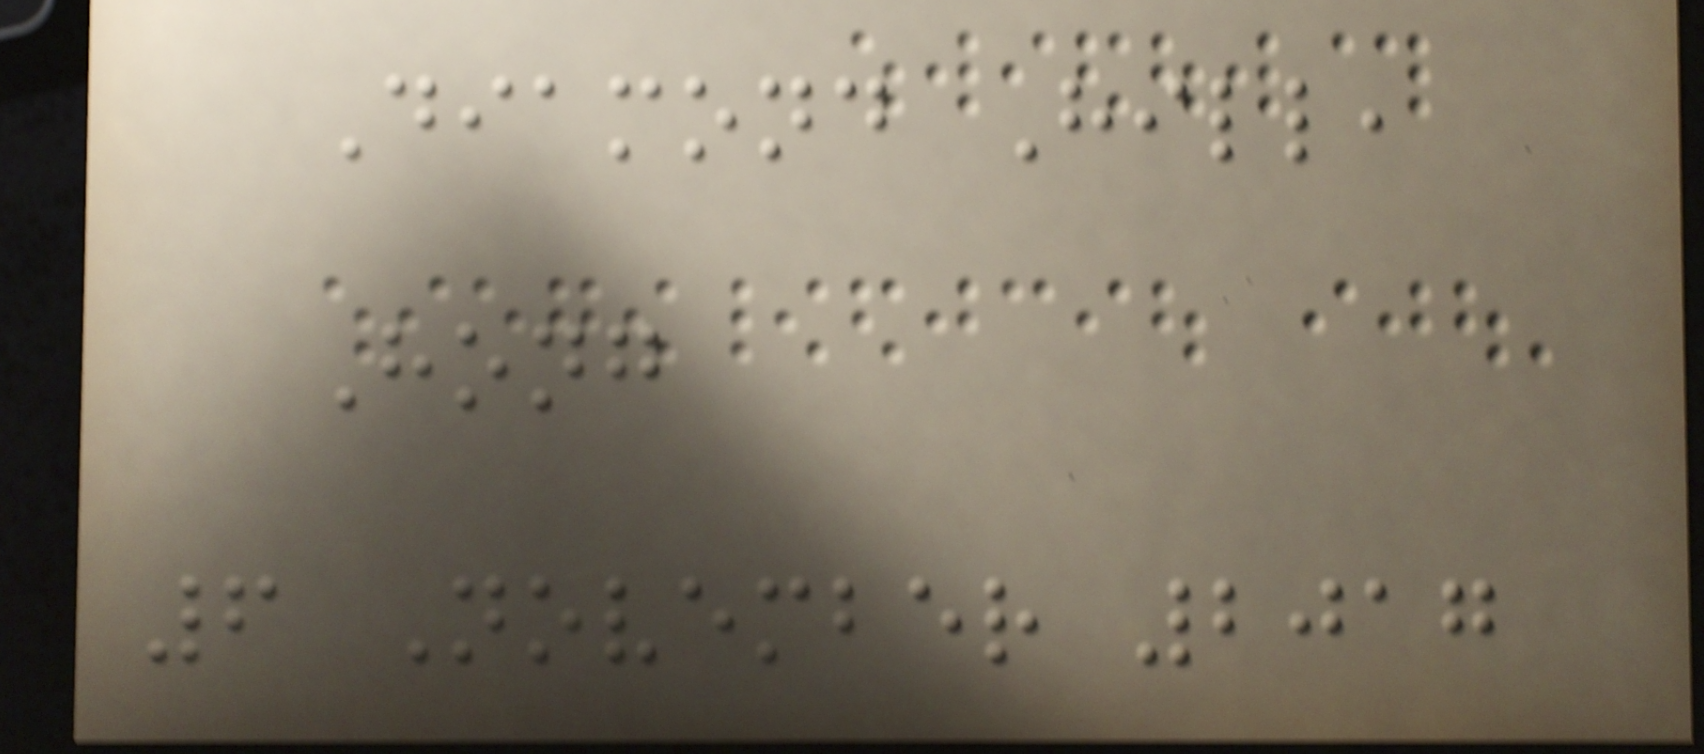Diamond Hill,
Hong
6 November 2017
